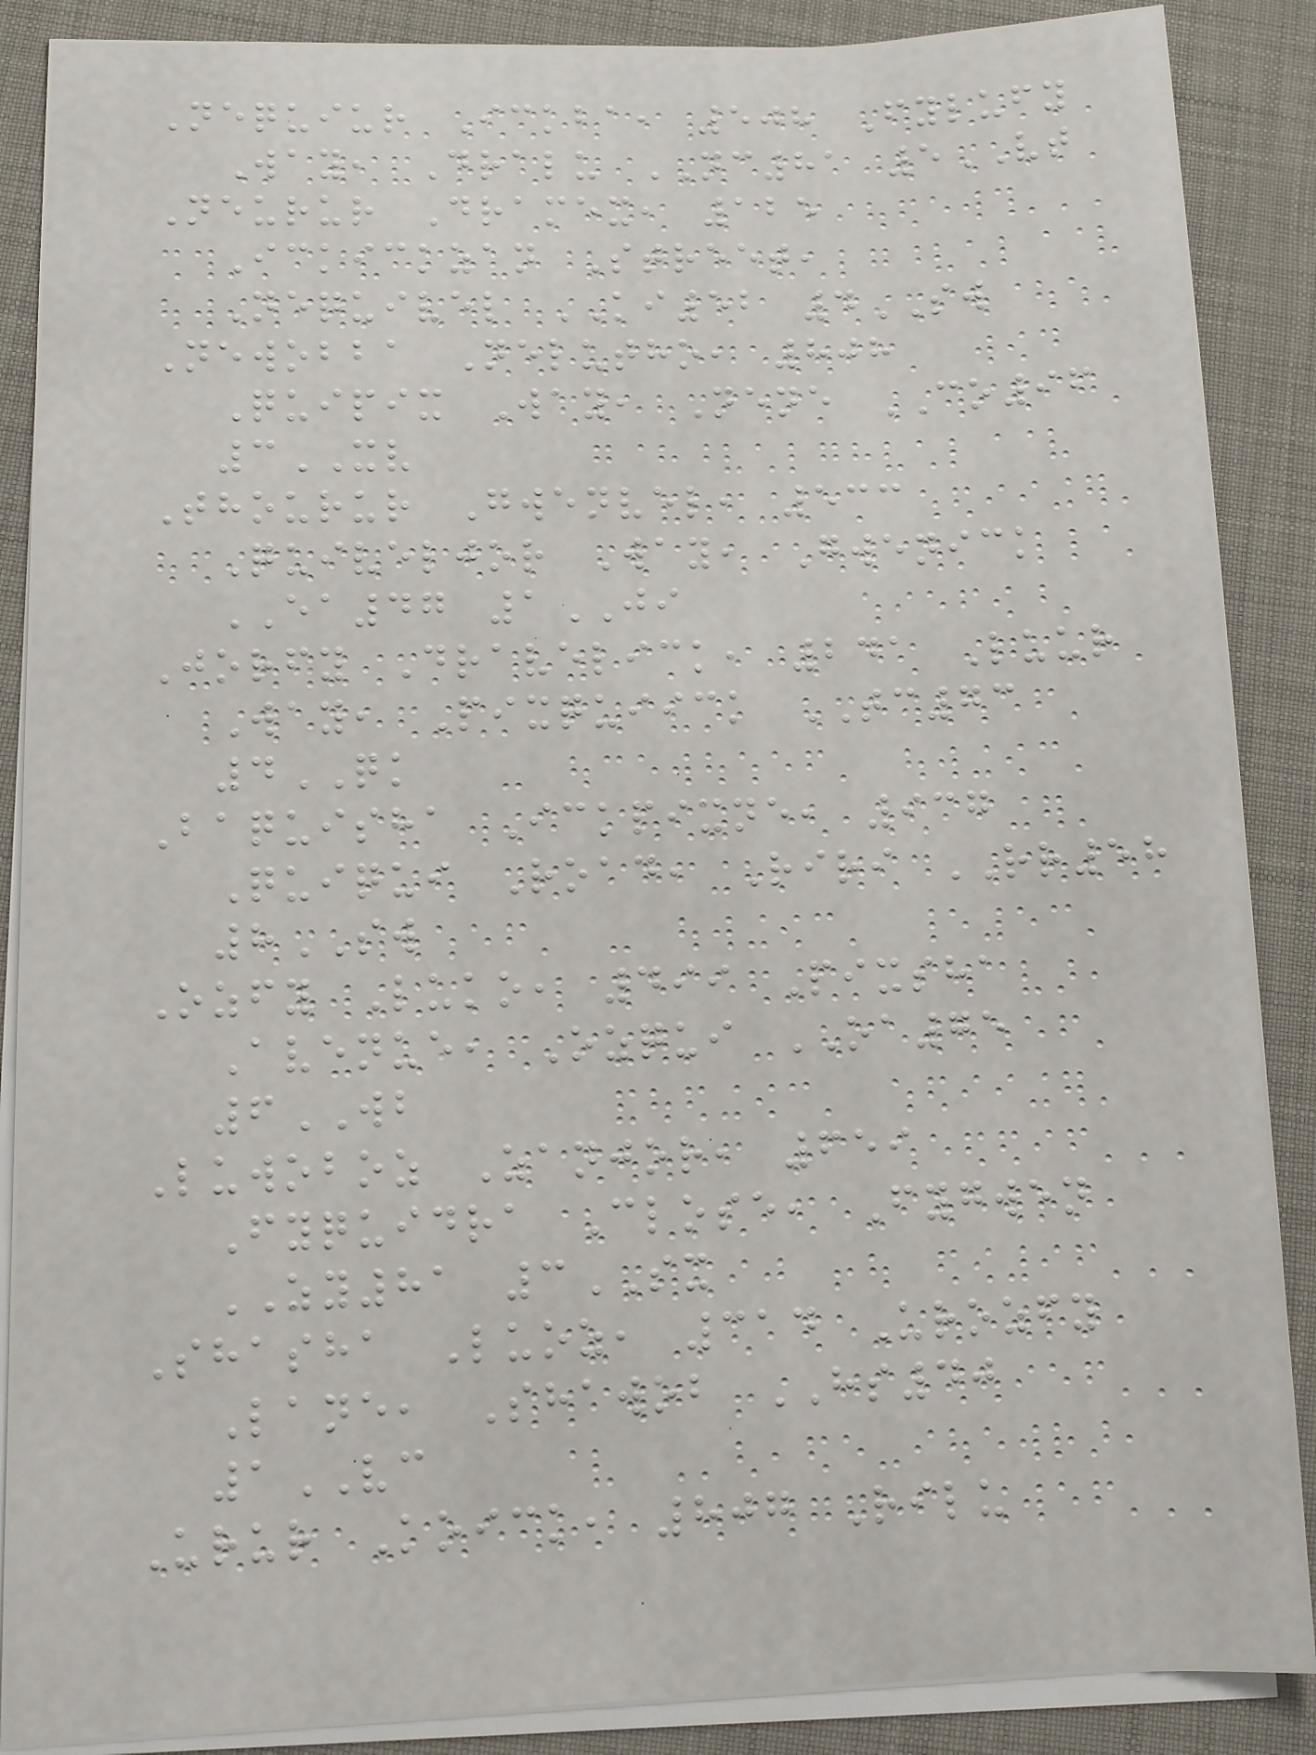Nequiur Ickba, 508 Fylufy
Way, Dralu NC81 5VT
Neurur Dramex, 125
Ickickzan Street,
Nequivel KI52 4SW
Newobba Nelutho, 808
Quipix Way, Nene CO96
3XV
Thourur Gwenvel, 533
Quiveljor Way, Gwenick
EA47 1JI
Jorfy Dravelick, 241 Luur
Way, Pixquiick TC73
4QK
Baquisha Ickpixne, 937
Quiqui Road, Riri RR58
8SW
Ozfy Luko, 499 Pixsha
Avenue, Ozqui OA75
6WB
Luwoboz Zanjor, 659
Fyquidra Close, Fygwen
ZY81 3SX
Shasha Luoz, 314 Urozfy
Lane, Shawob HS40
1VC
Urur Koick, 807 Rilu
